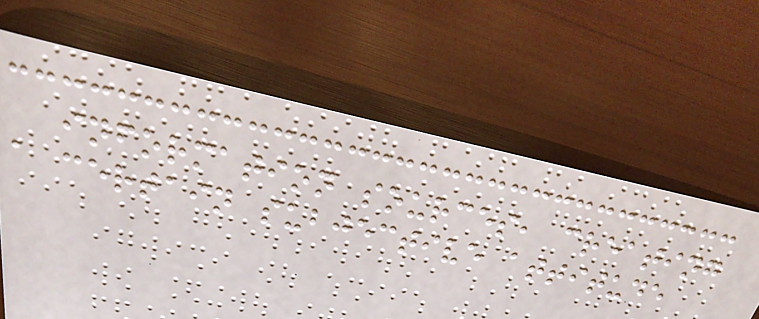information sources, creating
a certain subjective attitude
